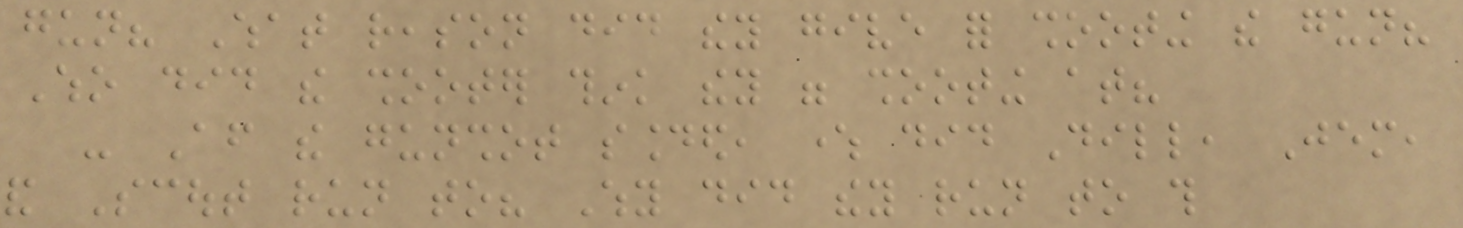gun? What reason did they give for shooting the gun?
Who did the shooter think they were shooting at?
- After the gunshot sounded, where did Dill, Jem,
and Scout run to? Why did they run to this
